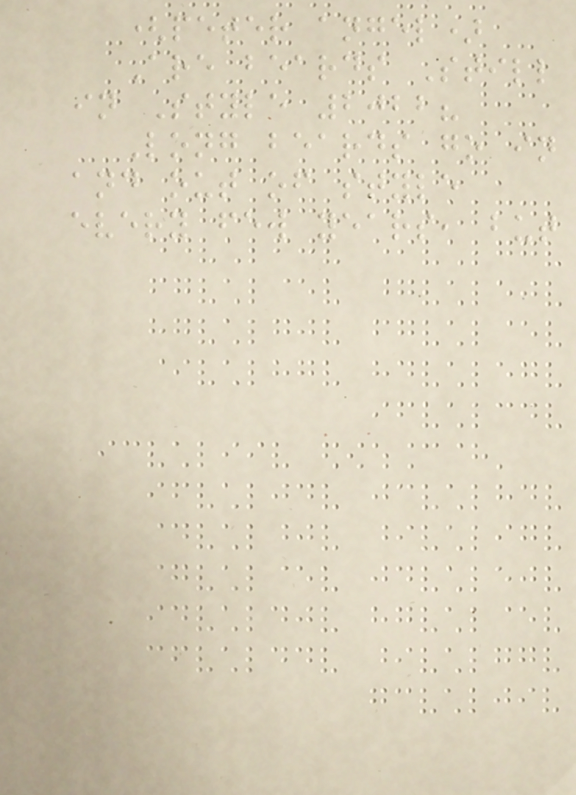(peter angel)
Are beards Still
in Style 2022?
Long beards go in
and out of style
every few years, but
